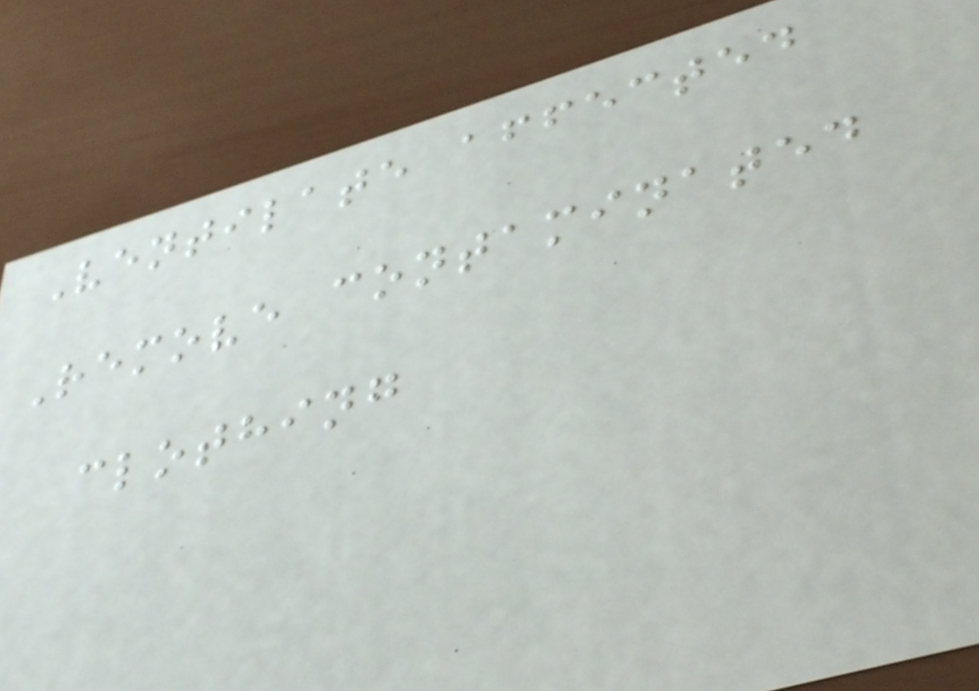Ventilate affected
Remove contaminated
clothing
